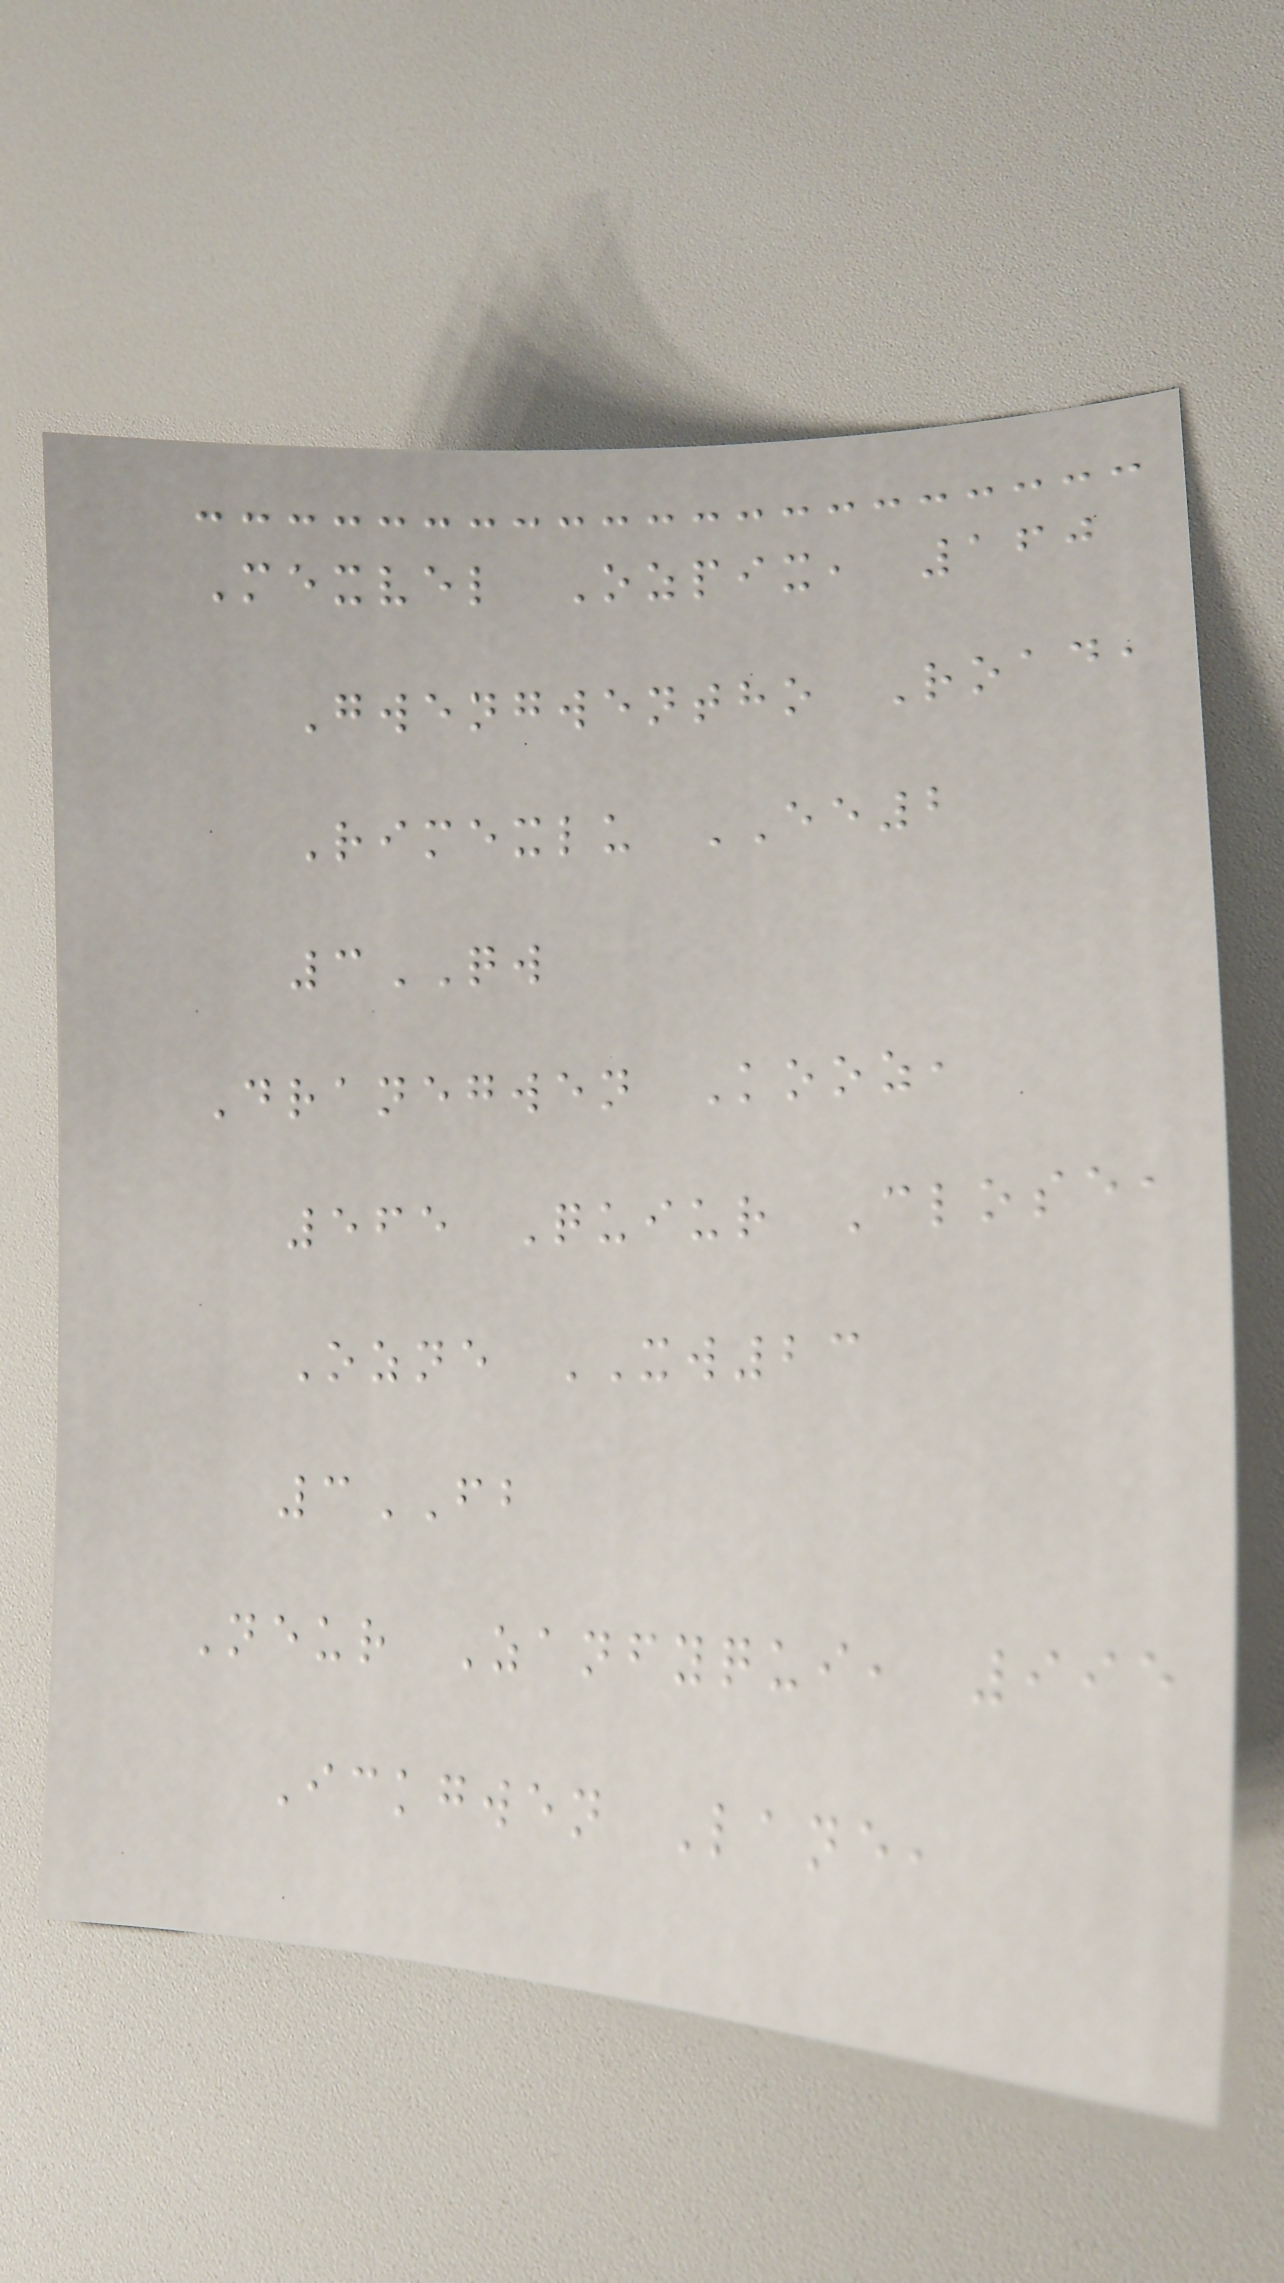Mexvel Ozpix, 160
Gwengwentho Road,
Rimexlu EE2
3QW
Dranegwen Kooz,
565 Quiur Close,
Ozne XW23
3FB
Neur Zanfyqui, 995
Ickgwen Lane,
